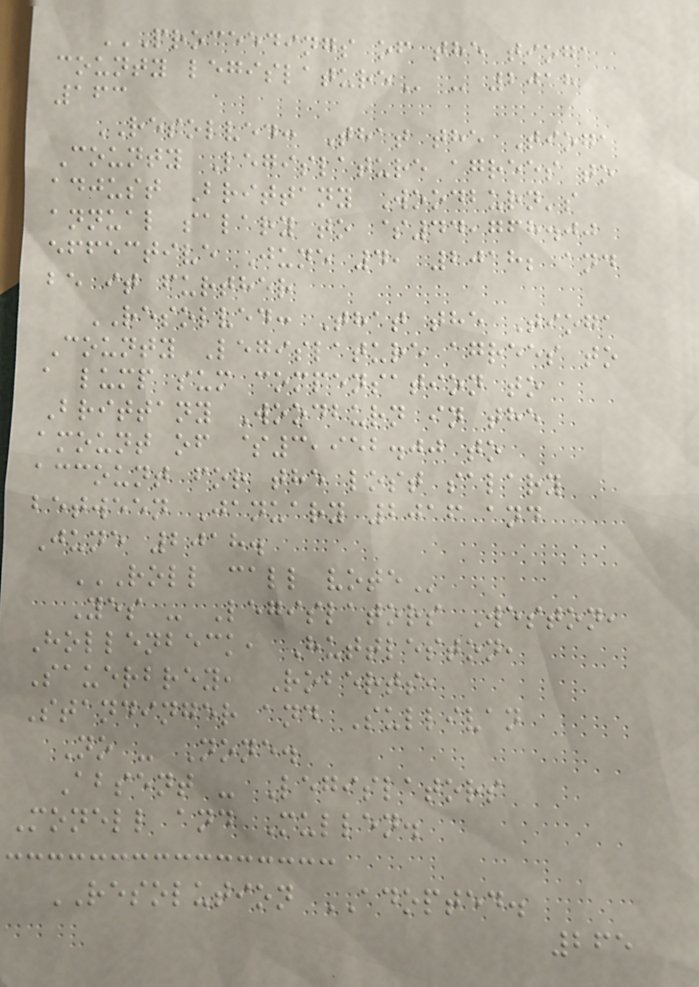PROCEEDINGS OF THE TIOGA
COUNTY LEGISLATURE - 2018
163
RESOLVED: That the Tioga
County Legislature agrees to
adjust Brittany Woodburn's
annual salary to $44,768.00
effective June 4, 2018; and
be it further
RESOLVED: That the Tioga
County Legislature agrees to
a lump sum compensation to
Brittany Woodburn in the
amount of $3,952.00 to
account for the lost salary
between January 2016 and
June 2018.
ROLL CALL VOTE
Yes - Legislators Weston,
Hollenbeck, Huttleston,
Sauerbrey, Roberts,
Standinger and Sullivan
No - None.
Absent - Legislators
Monell and Mullen.
RESOLUTION ADOPTED.
265
